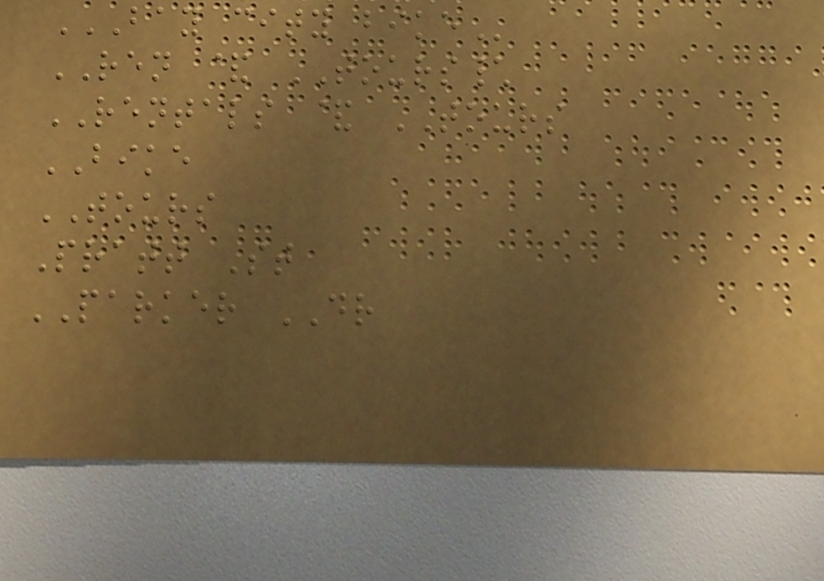BAY CITY BIKE
REN & TOURS\
RENTALS & TOURS
BIKE
TOURS
Pratt St
PARKER DR
